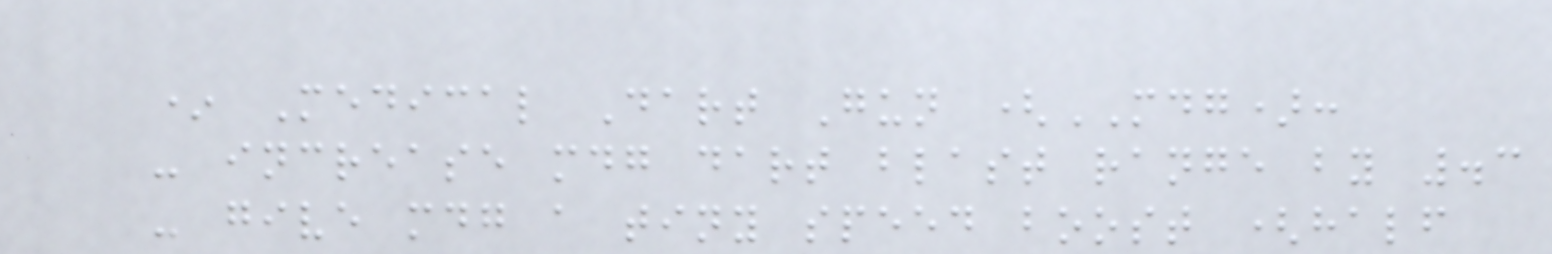* Medical Dart Gun (MDG):
- increase mdg dart blast range by .3
- give mdg a tiny speed boost (half
